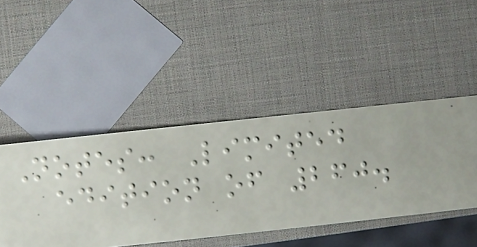Notes: Limited
edition of 260.
